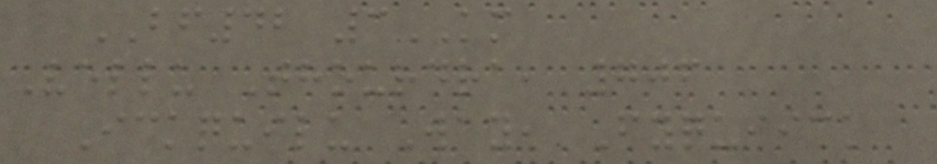BF42 3KM
Vellu Thourdra, 706
Ickquilu Way, Fyquiick
